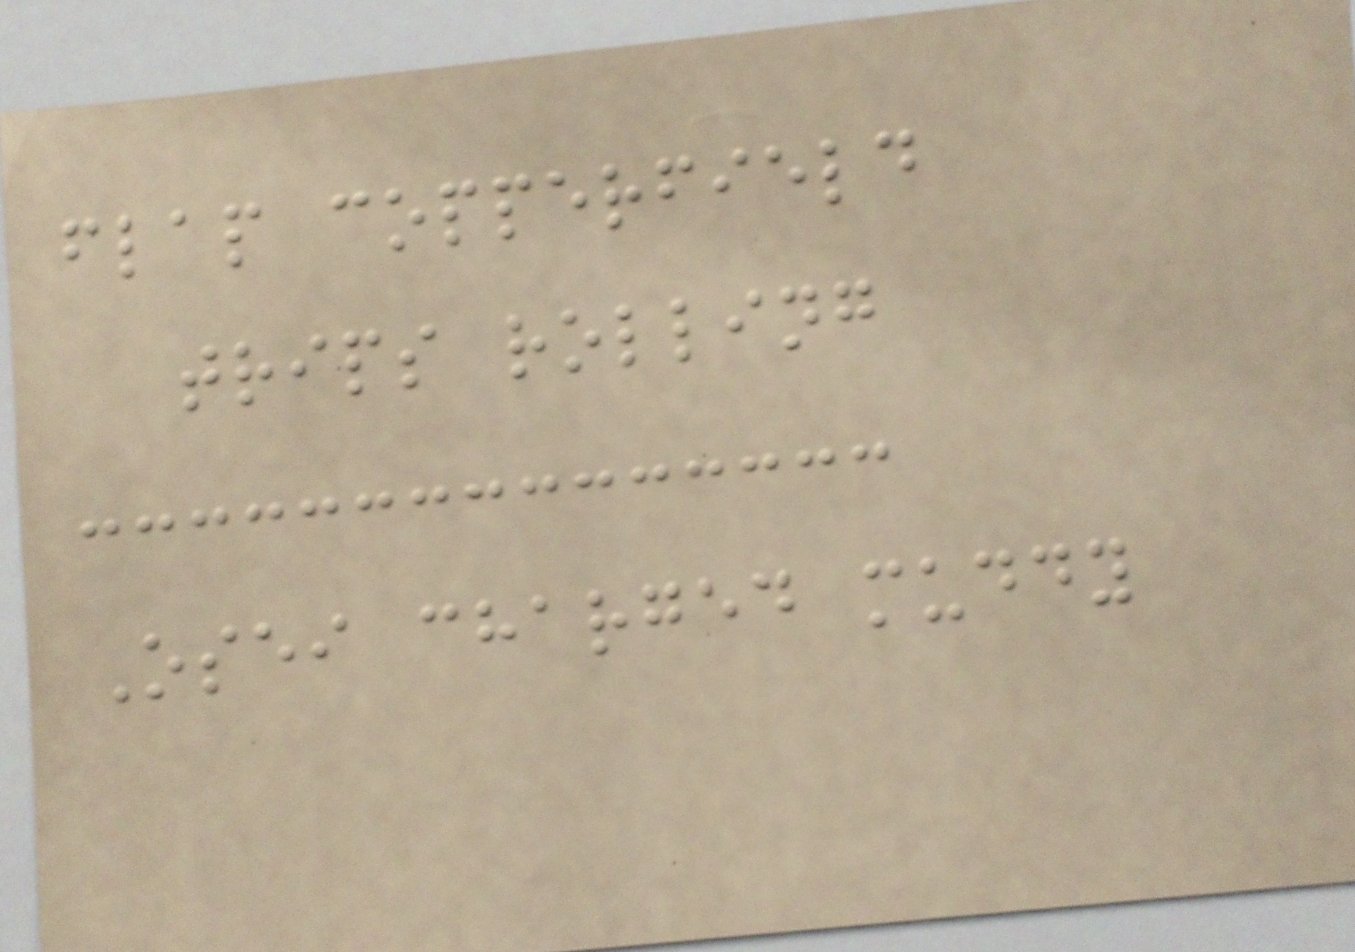flap copperfield
trips rolling
Osei charged muddy
